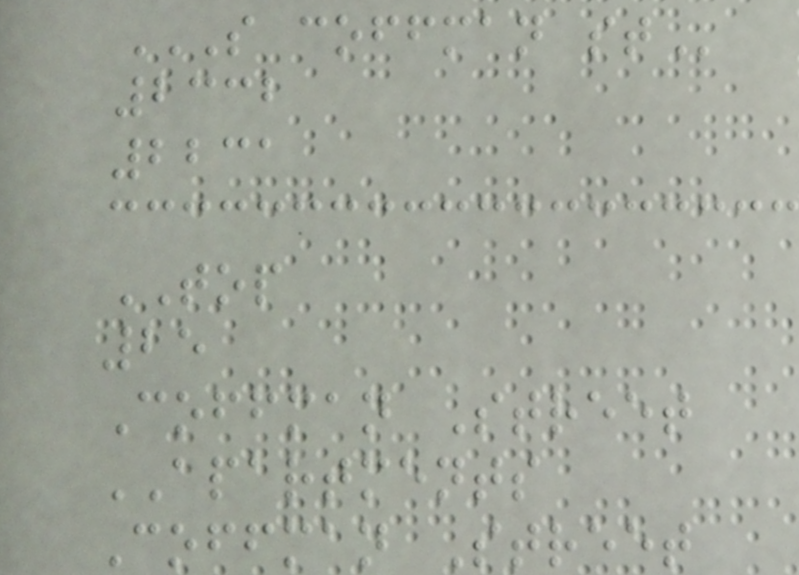S COFFMAN ST
2332
2231
TOP
25
Coffman Street
APARTMENTS
Coffman Street
